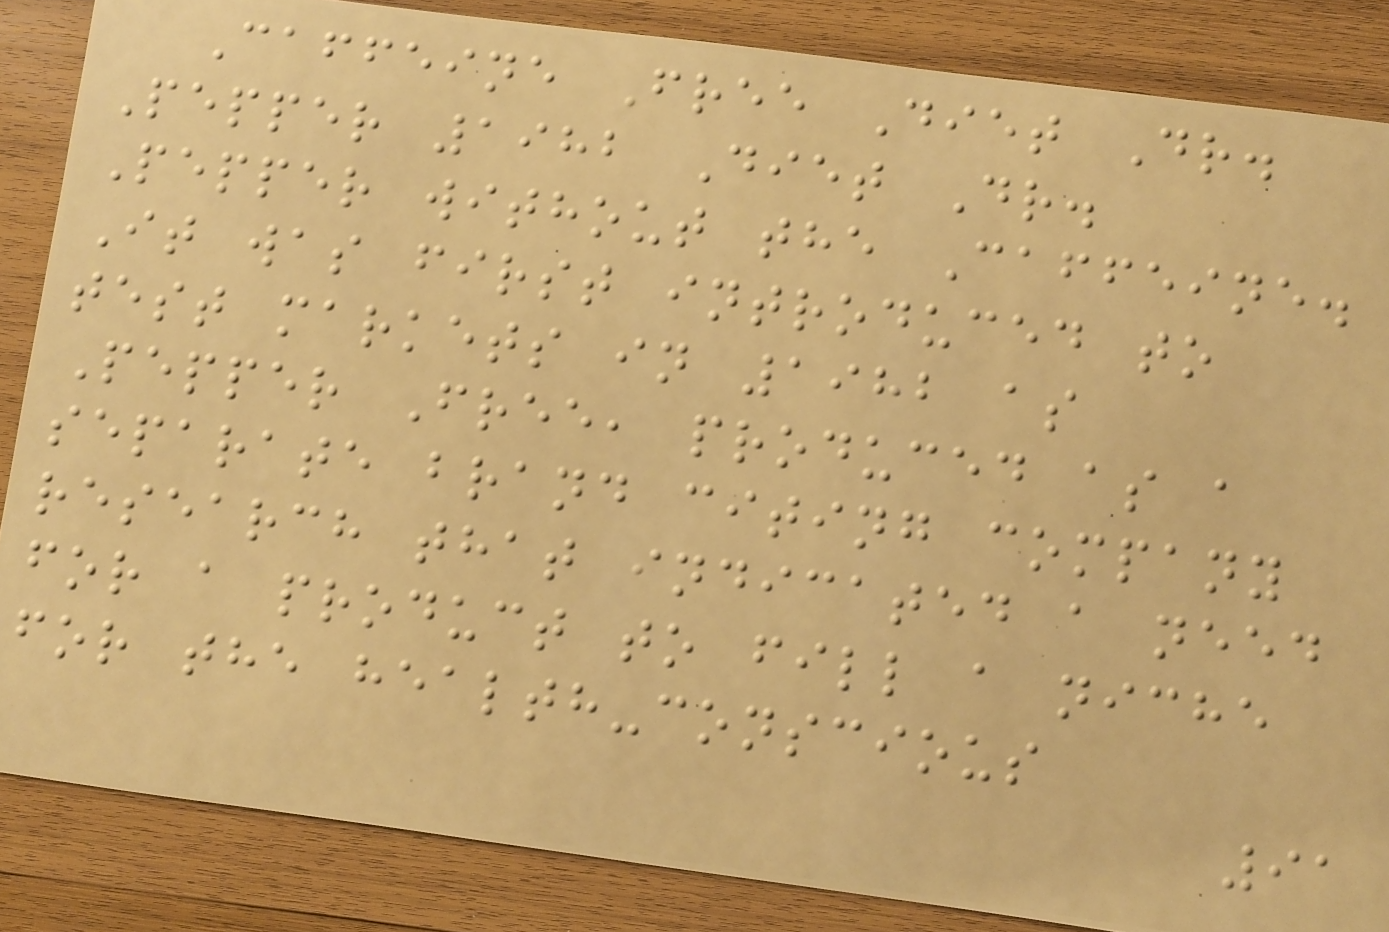Caffeine Free Diet Dr.
Pepper 1982 Diet Dr.
Pepper without the Caffeine.
It was first introduced to
test markets in 1982 as
Pepper Free, produced as a
separate brand citing company
research that indicated a need
for a product to fill a niche
for the health-conscious
91
